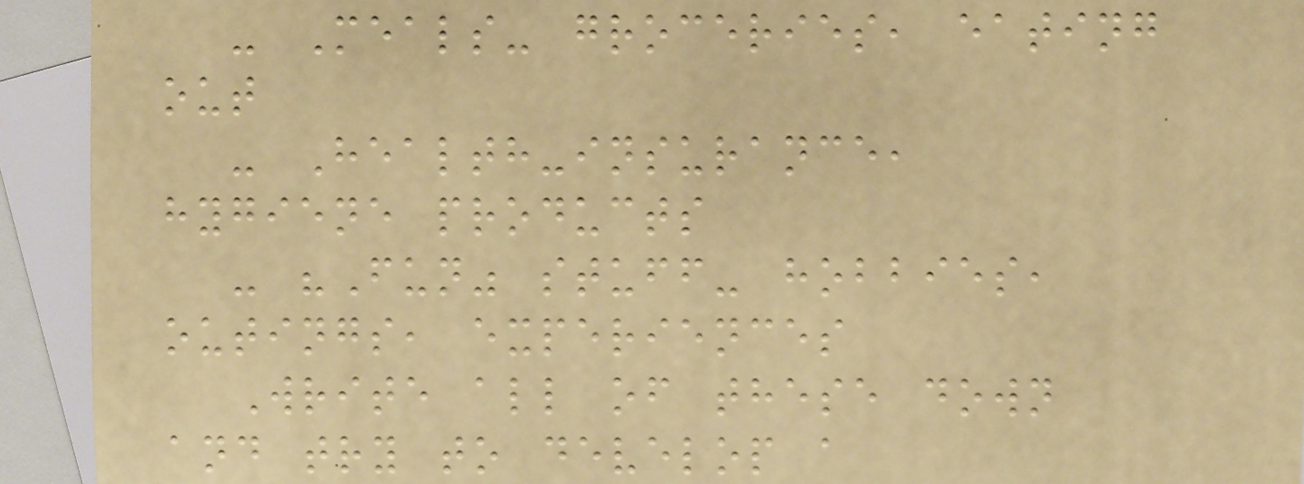- Meals- groceries, eating
out
- Health-insurance,
hygiene products
- "Fun" stuff- hobbies,
outings, experiences
Write all of these down
and try to develop a
